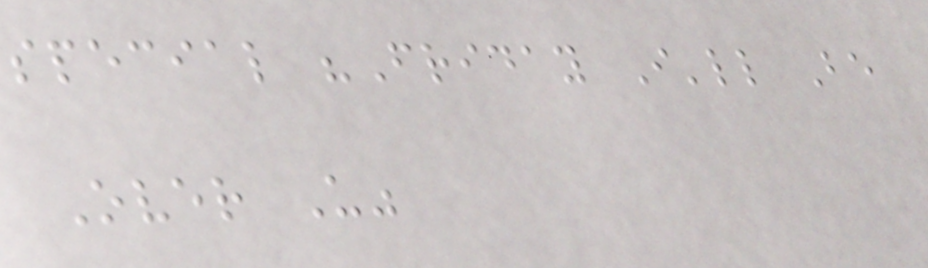special "Friday I'll Be
Over U"
